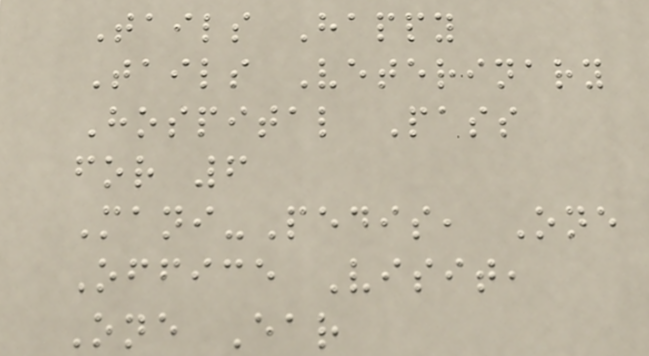Tails Happy
Tails Veterinary
Hospital Pass
for 6
Mani-Pedis, One
Office Visit,
One Ear
